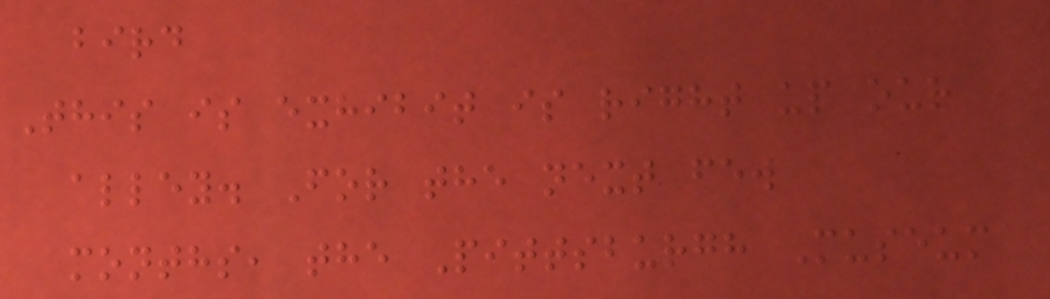bird
This is exhibit is right up our
alley. For the next few
months, the Pittsburgh Museum
